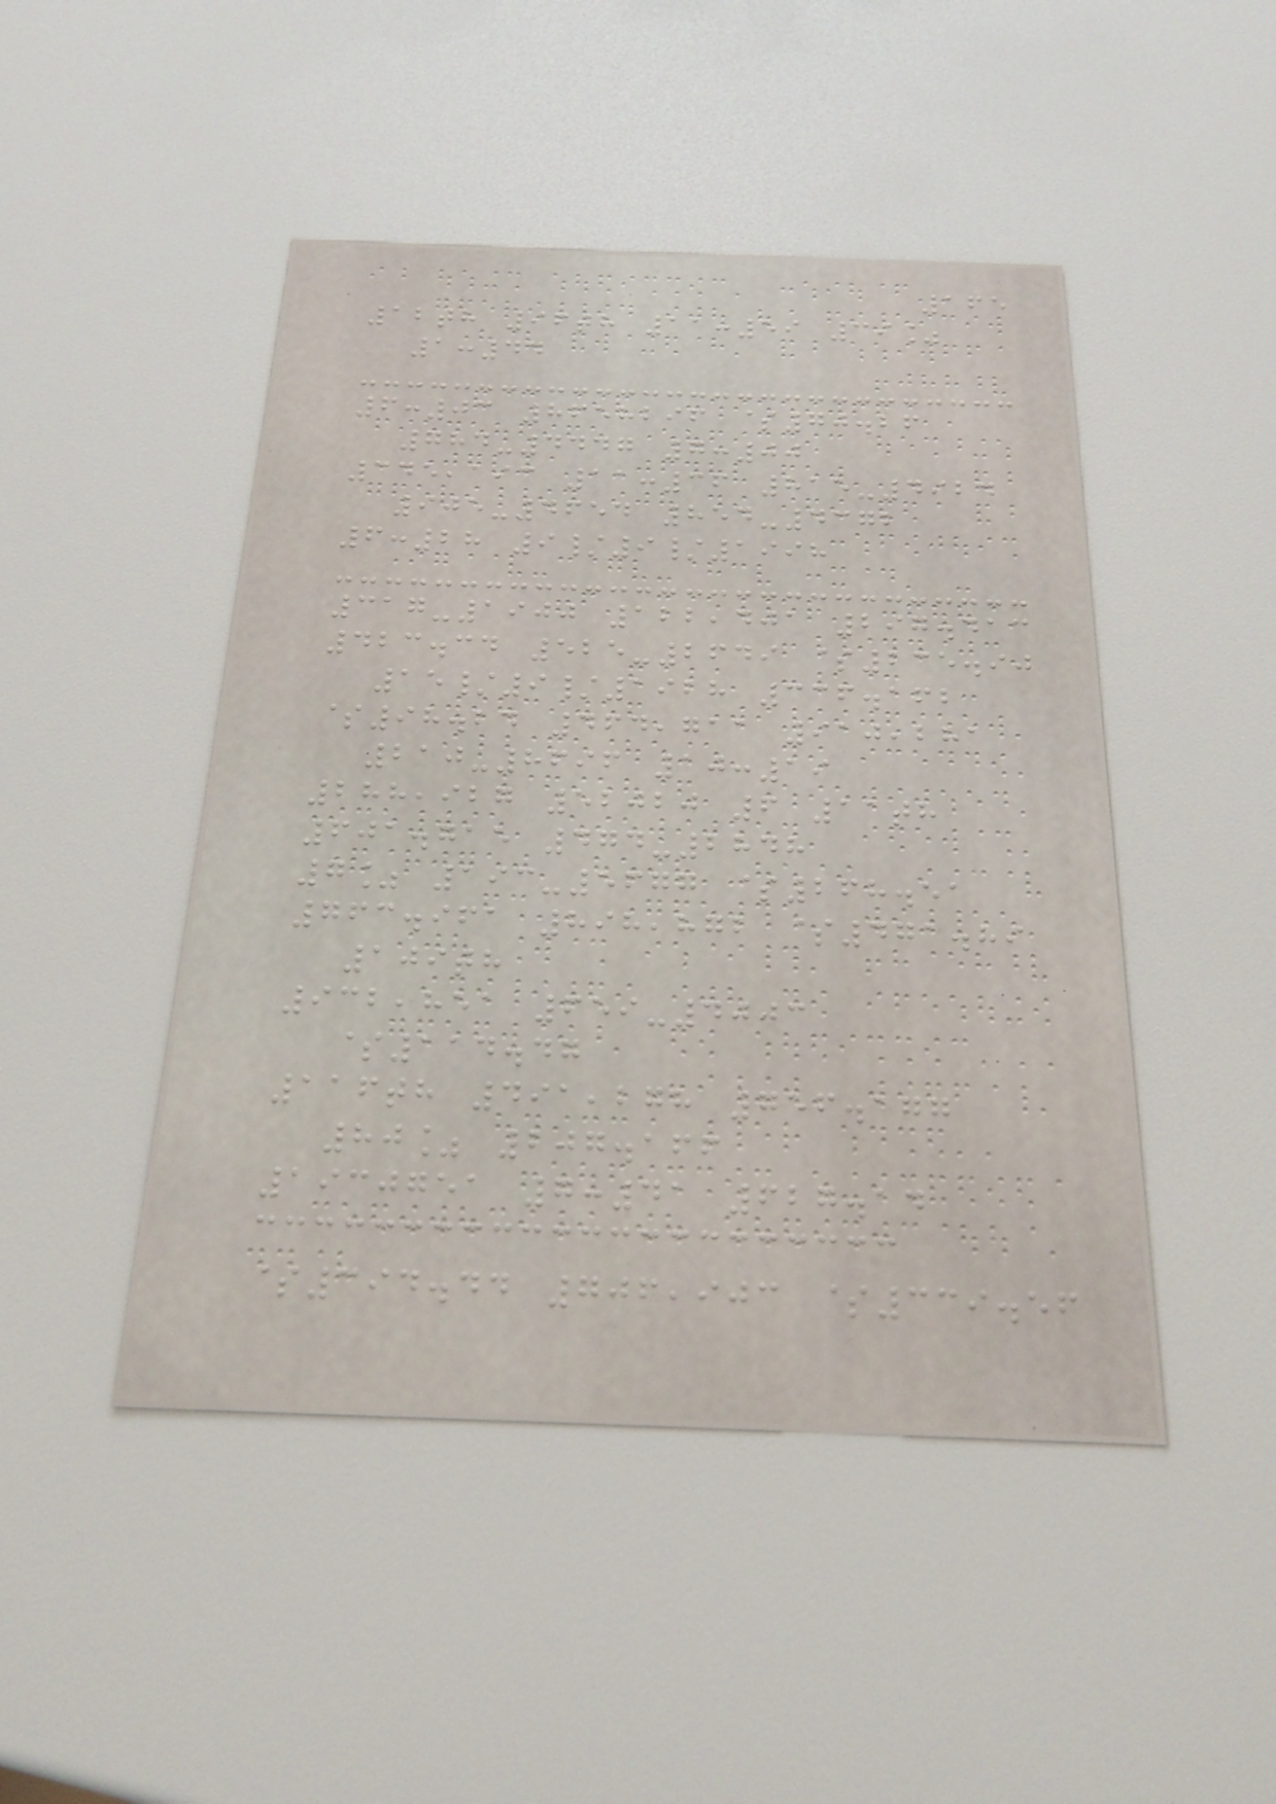165
12th 96th 11:59 39%
1:44
6:03 8658296 $70.26
784-4447 7:00
345,193 11:36 815-4924
905-4654 854-4372
6:28 9/9/1998
317-1900 122,401 297.413
423.34 525-2649 $235.90
15/9/1928 336.162
$98.24 464,711 910,281
210-8696 10:19
288,927 52020 6 11th
601.715 474-2848
7% 193-5677 $268.51
763.961 898,872 $471.89
109th
932,851 659-4003
$114.47
116th 491,278 756.177
80% 207.166
1930751 7:41 627.14
$394.44 706,903 $339.56
